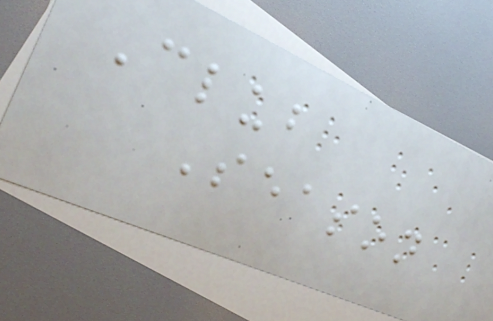Club
Season
